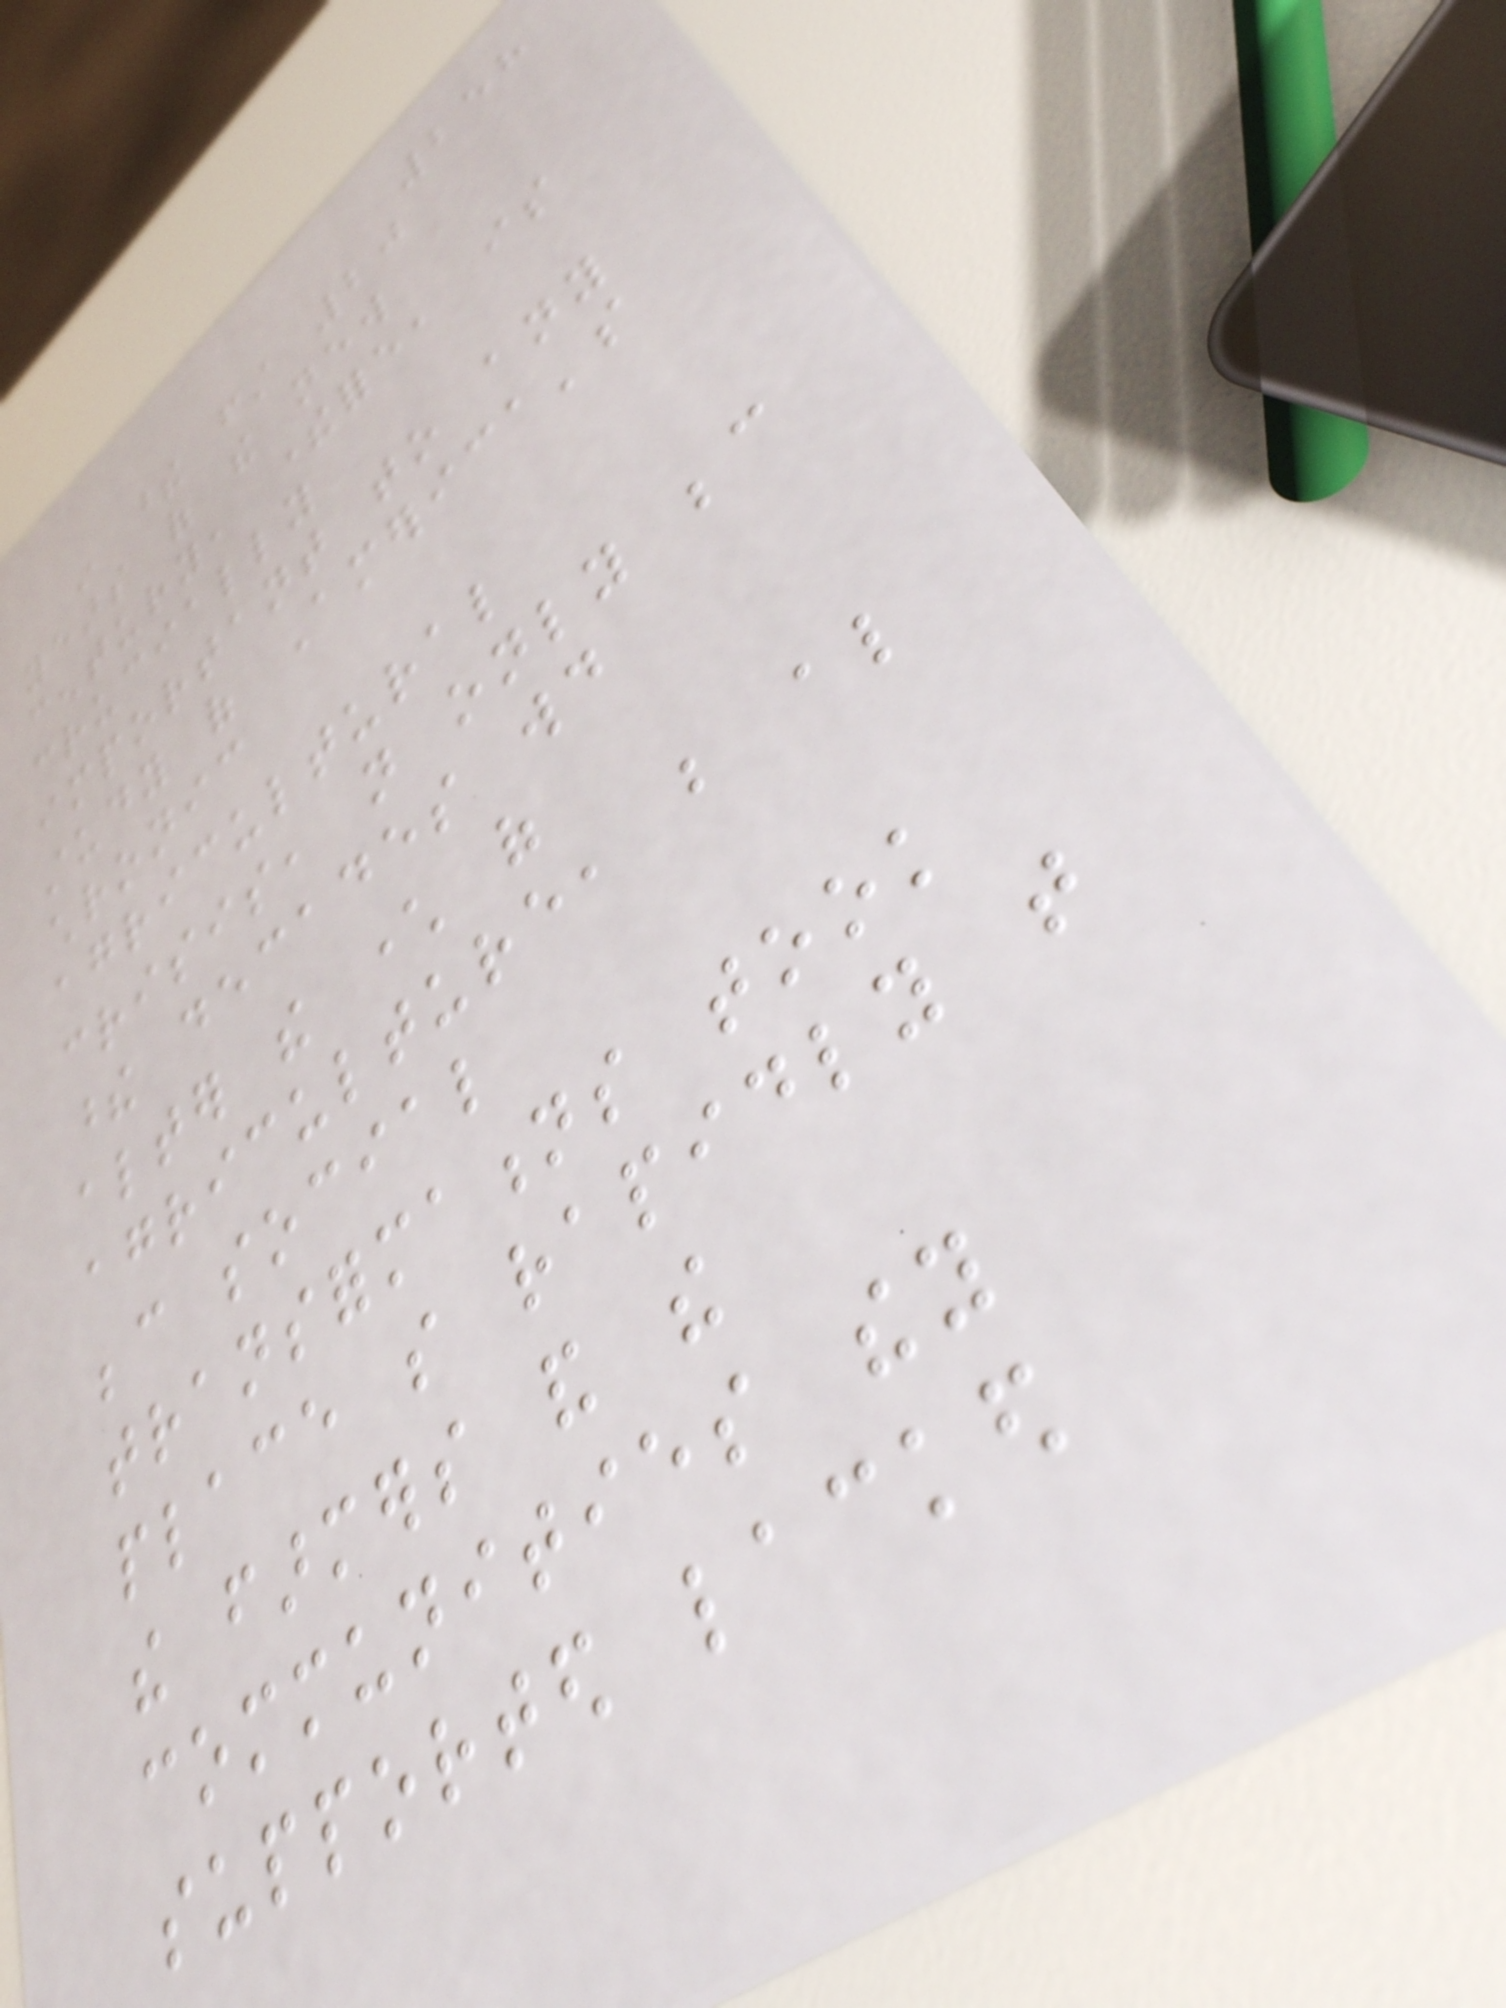258
in these first 20
years of the new
century, therefore, is
crucially
important to any
study of America's
chronic
agricultural
crisis, not only because
these decades would
alter the character of
agriculture, but also
because social
transformations took
place so rapidly that
the farmers and the
communities they
supported lacked
